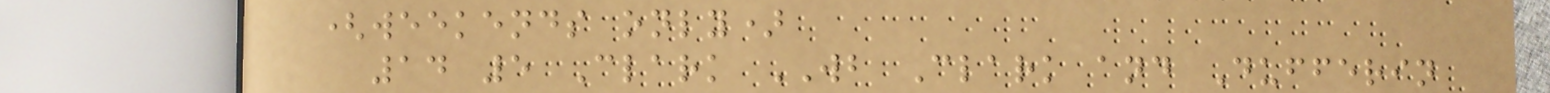(weekends only)
14 5 Clark WB Clark and Dufferin
